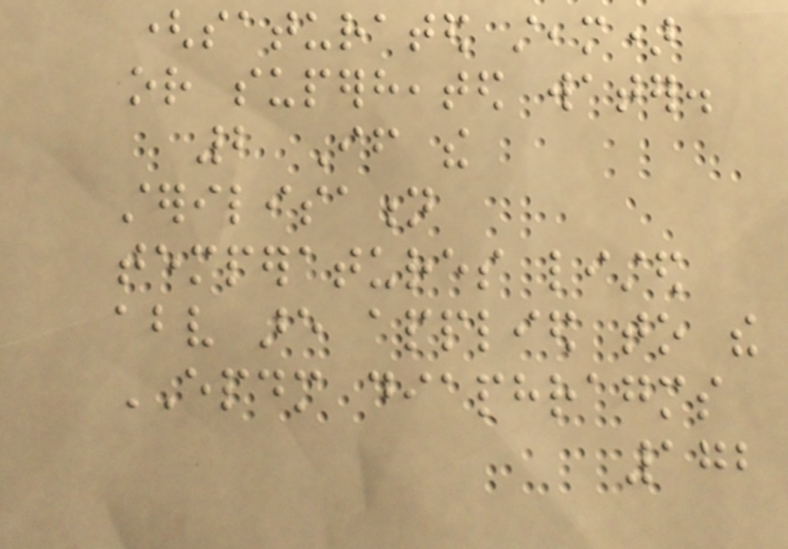(saturated steam)
or superheated water.
2 If the
sterilisation
temperatures listed
above are applied to the
EPDM diaphragms
172
